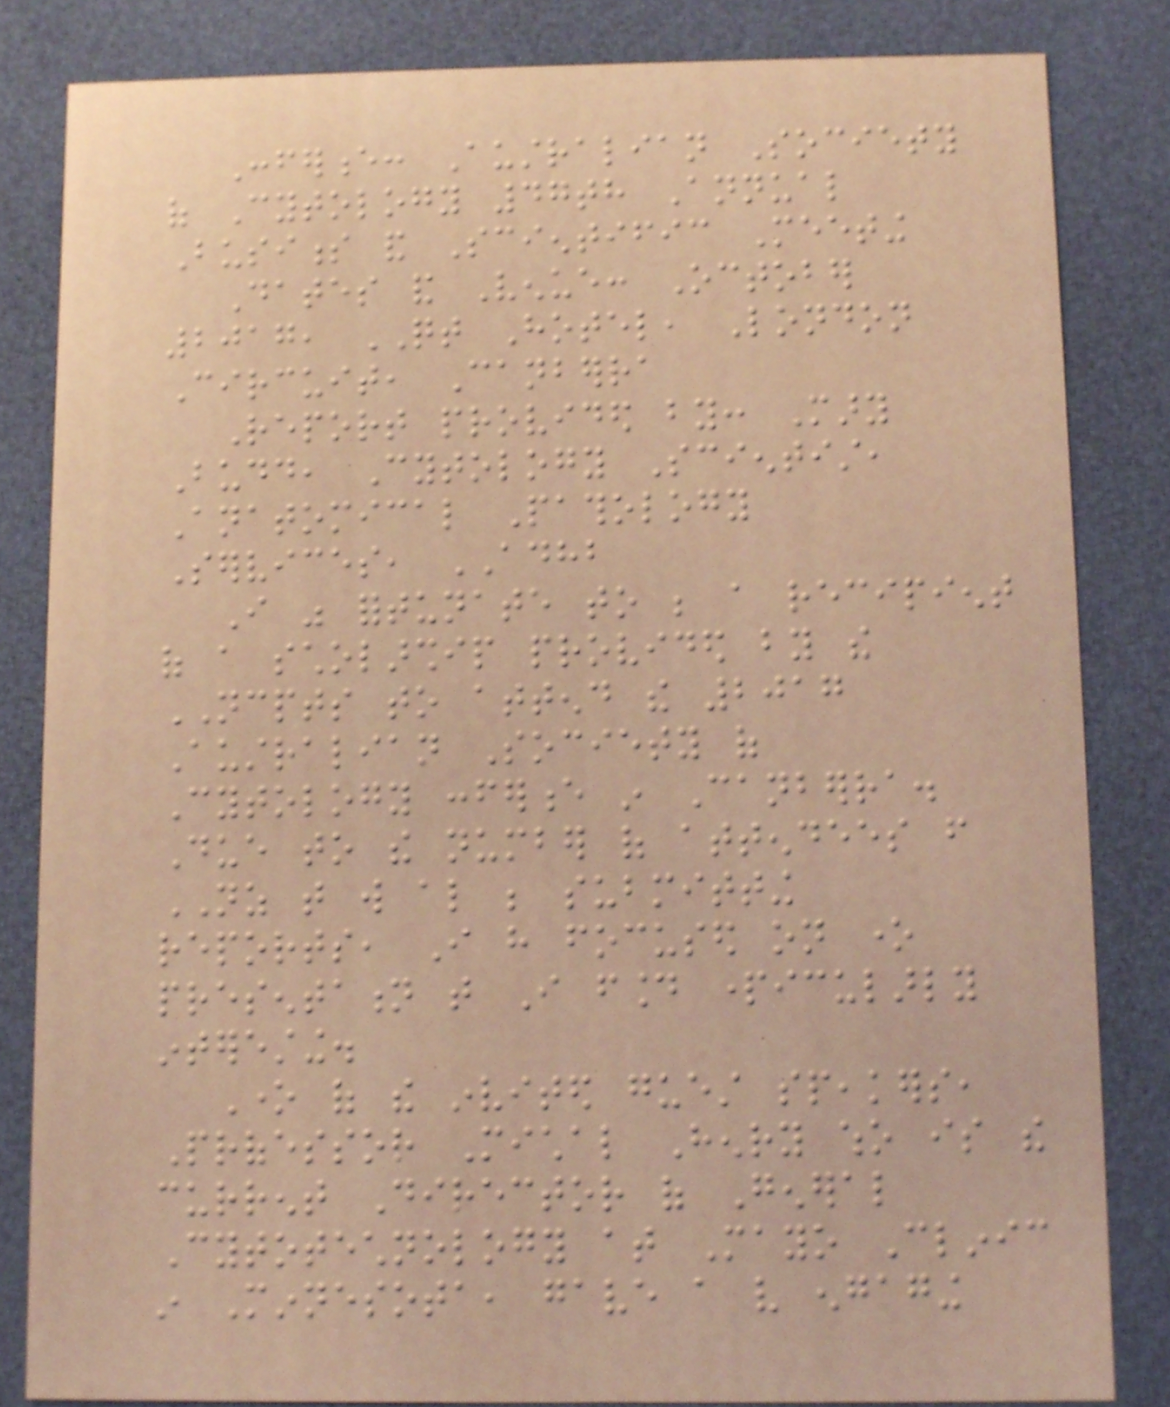Conference: Australian Society
of Cytology 47th Annual
Business and Scientific Meeting
Dates and Venue: October
2017, QT Hotel, London
Circuit, Canberra
Report provided by: Mary
Budd, Cytology Scientist,
Anatomical Pathology
Services, ADHB
I was fortunate to be a recipient
of a scholarship provided by the
NCPTS to attend the 2017
Australian Society of
Cytology conference in Canberra.
Due to the number of attendees from
NZ that will also be submitting
reports, I have focused on one
presentation that I found particularly
interesting.
One of the invited guest speakers,
Professor Michal Henry who is the
current Director of General
Cytotechnology at Mayo Clinic
in Minnesota, gave a very engaging
